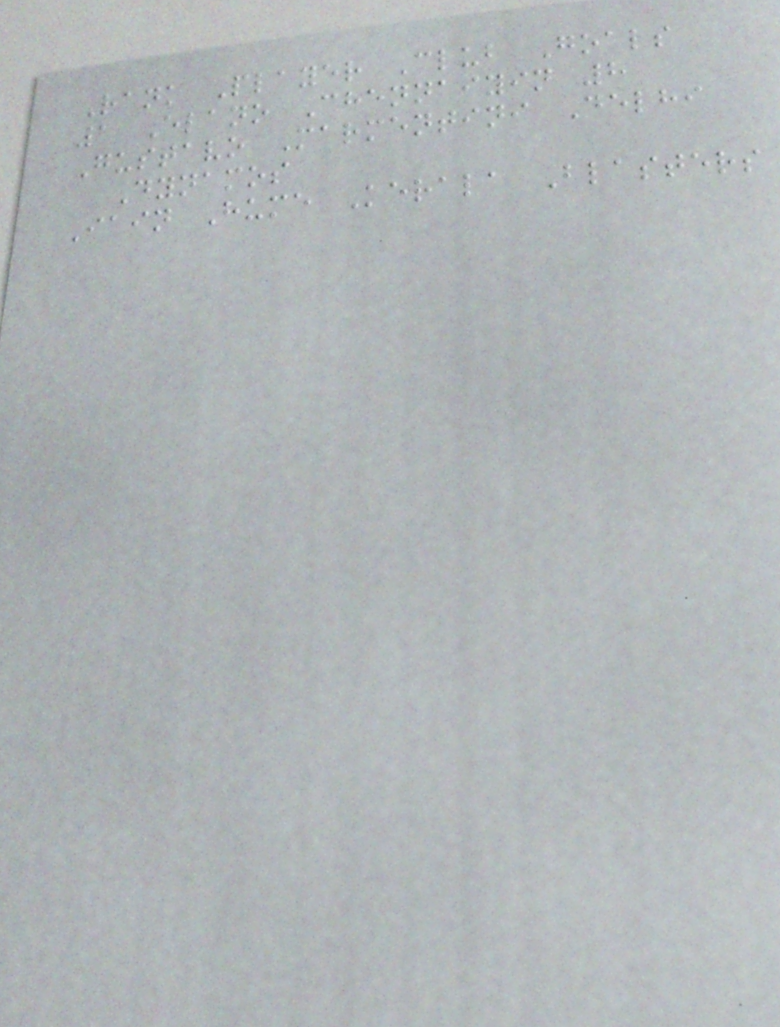Rank Player Club Goals
1 Elano Chennaiyin 8
Gustavo Marmentini Delhi
Dynamos
Iain Hume Kerala Blasters
